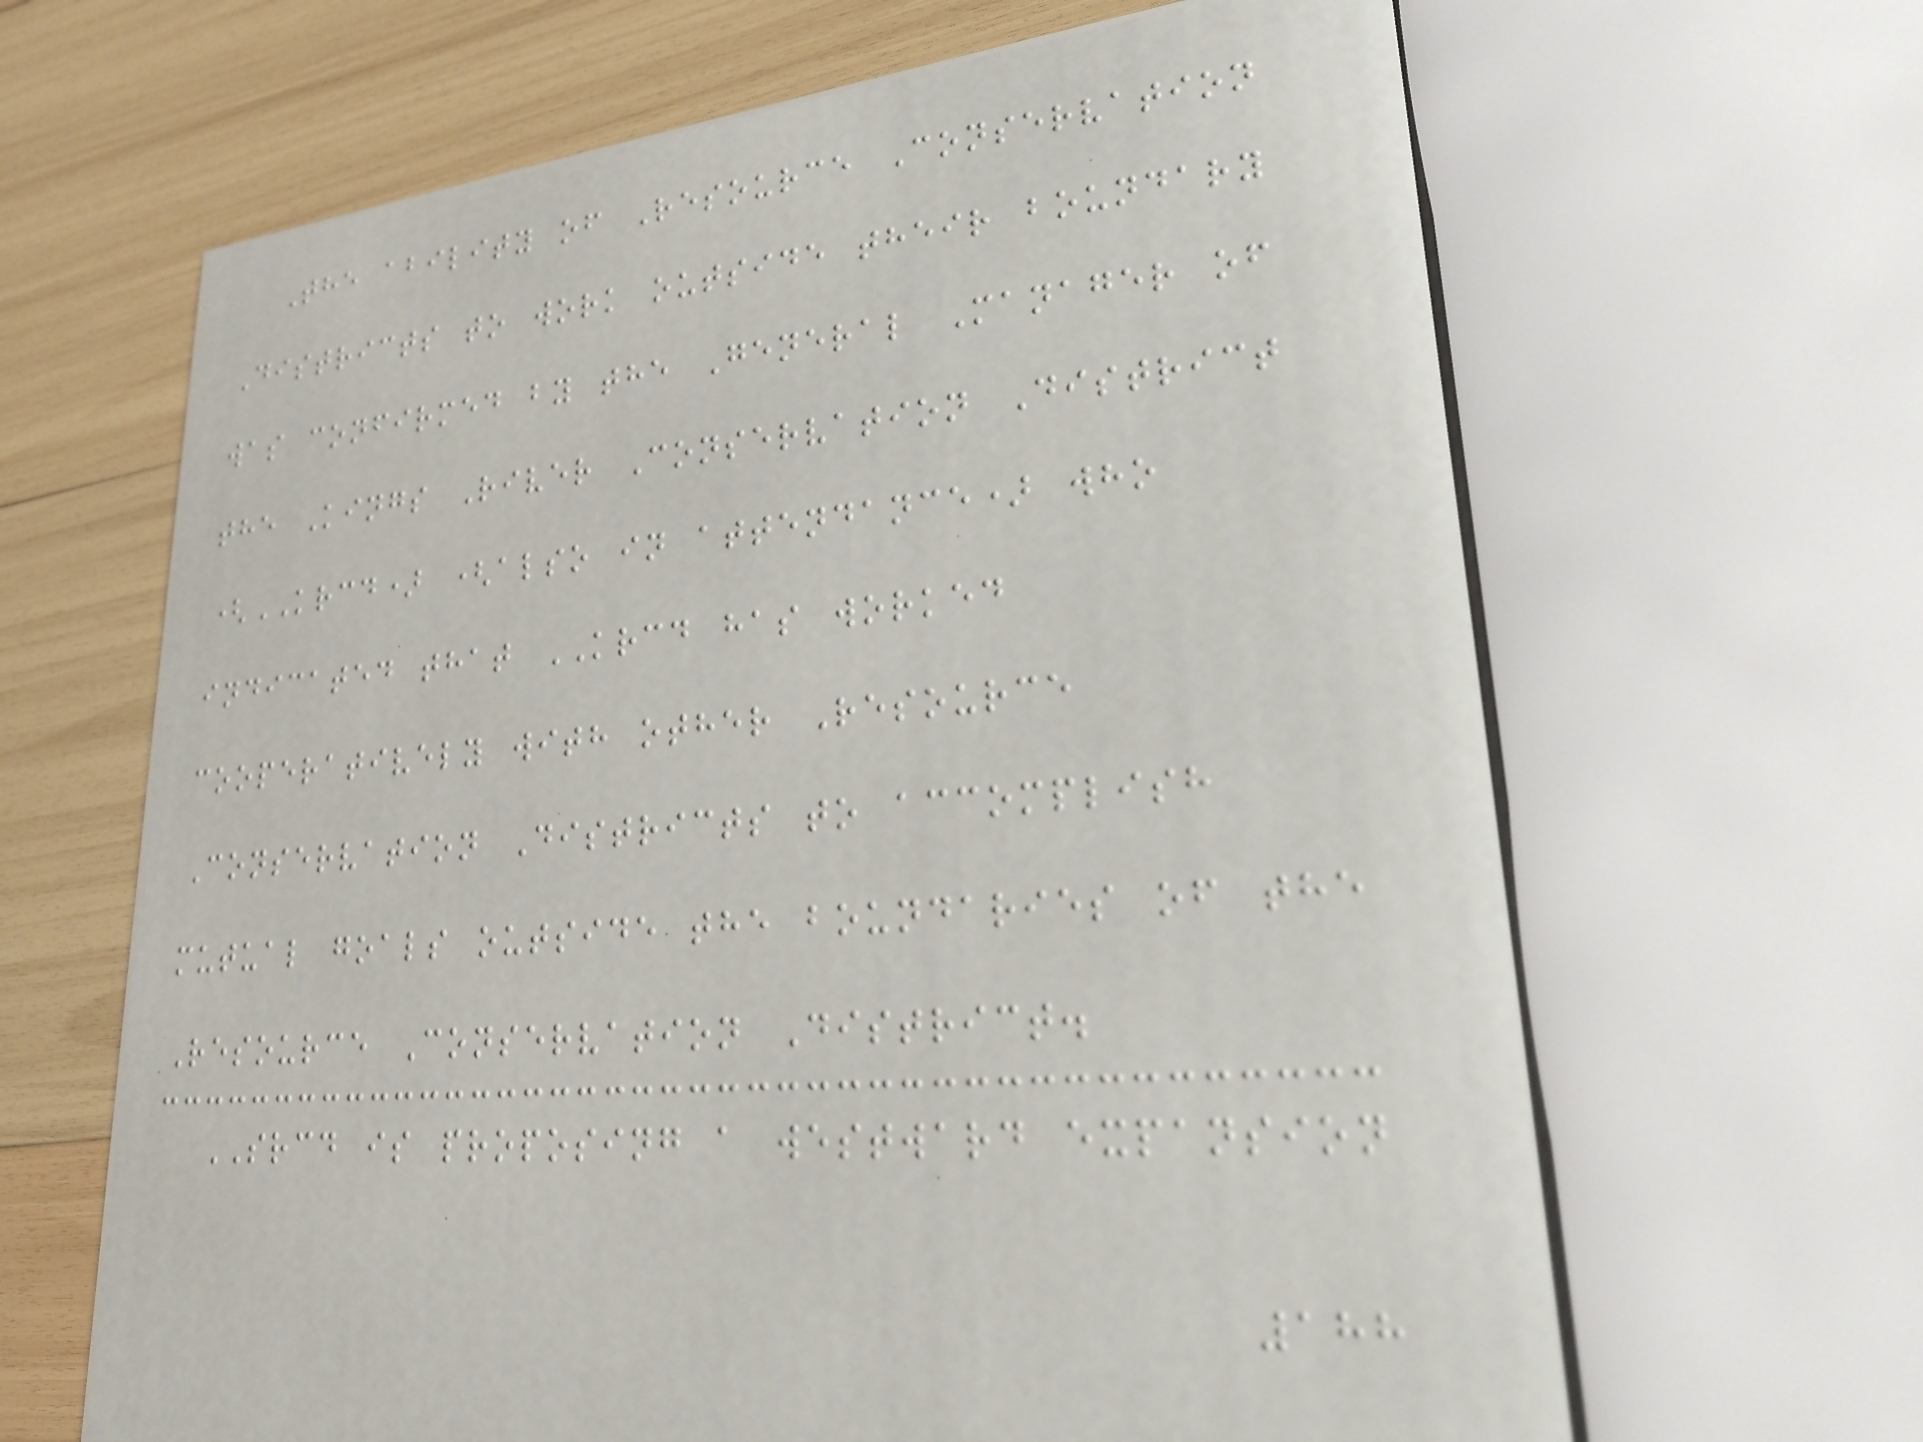The ability of Resource Conservation
Districts to work outside their boundary
was confirmed by the General Manager of
the Kings River Conservation District
(KRCD) (also in attendance) who
indicated that KRCD has worked
cooperatively with other Resource
Conservation Districts to accomplish
mutual goals outside the boundaries of the
Resource Conservation District.
SRCD is proposing a westward expansion
188
